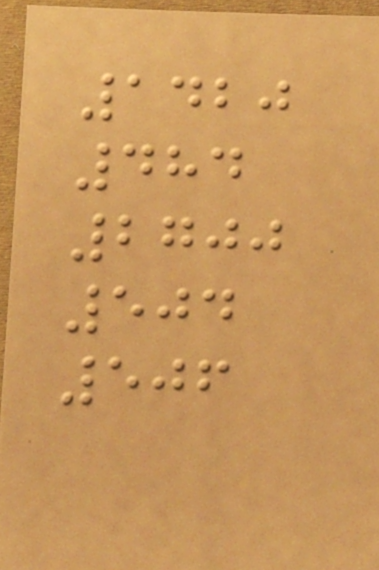1420
484
2700
504
506
